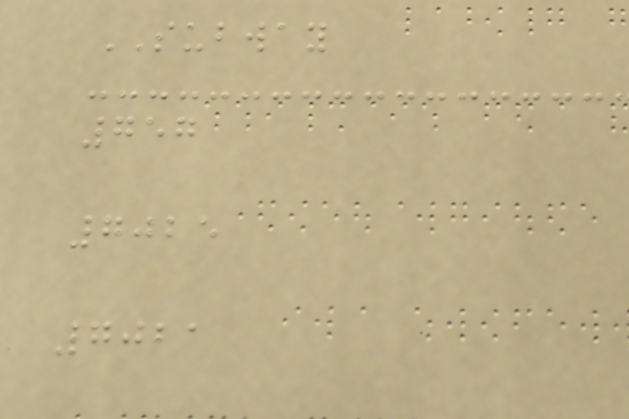SUBWAY
757
7025
7021
